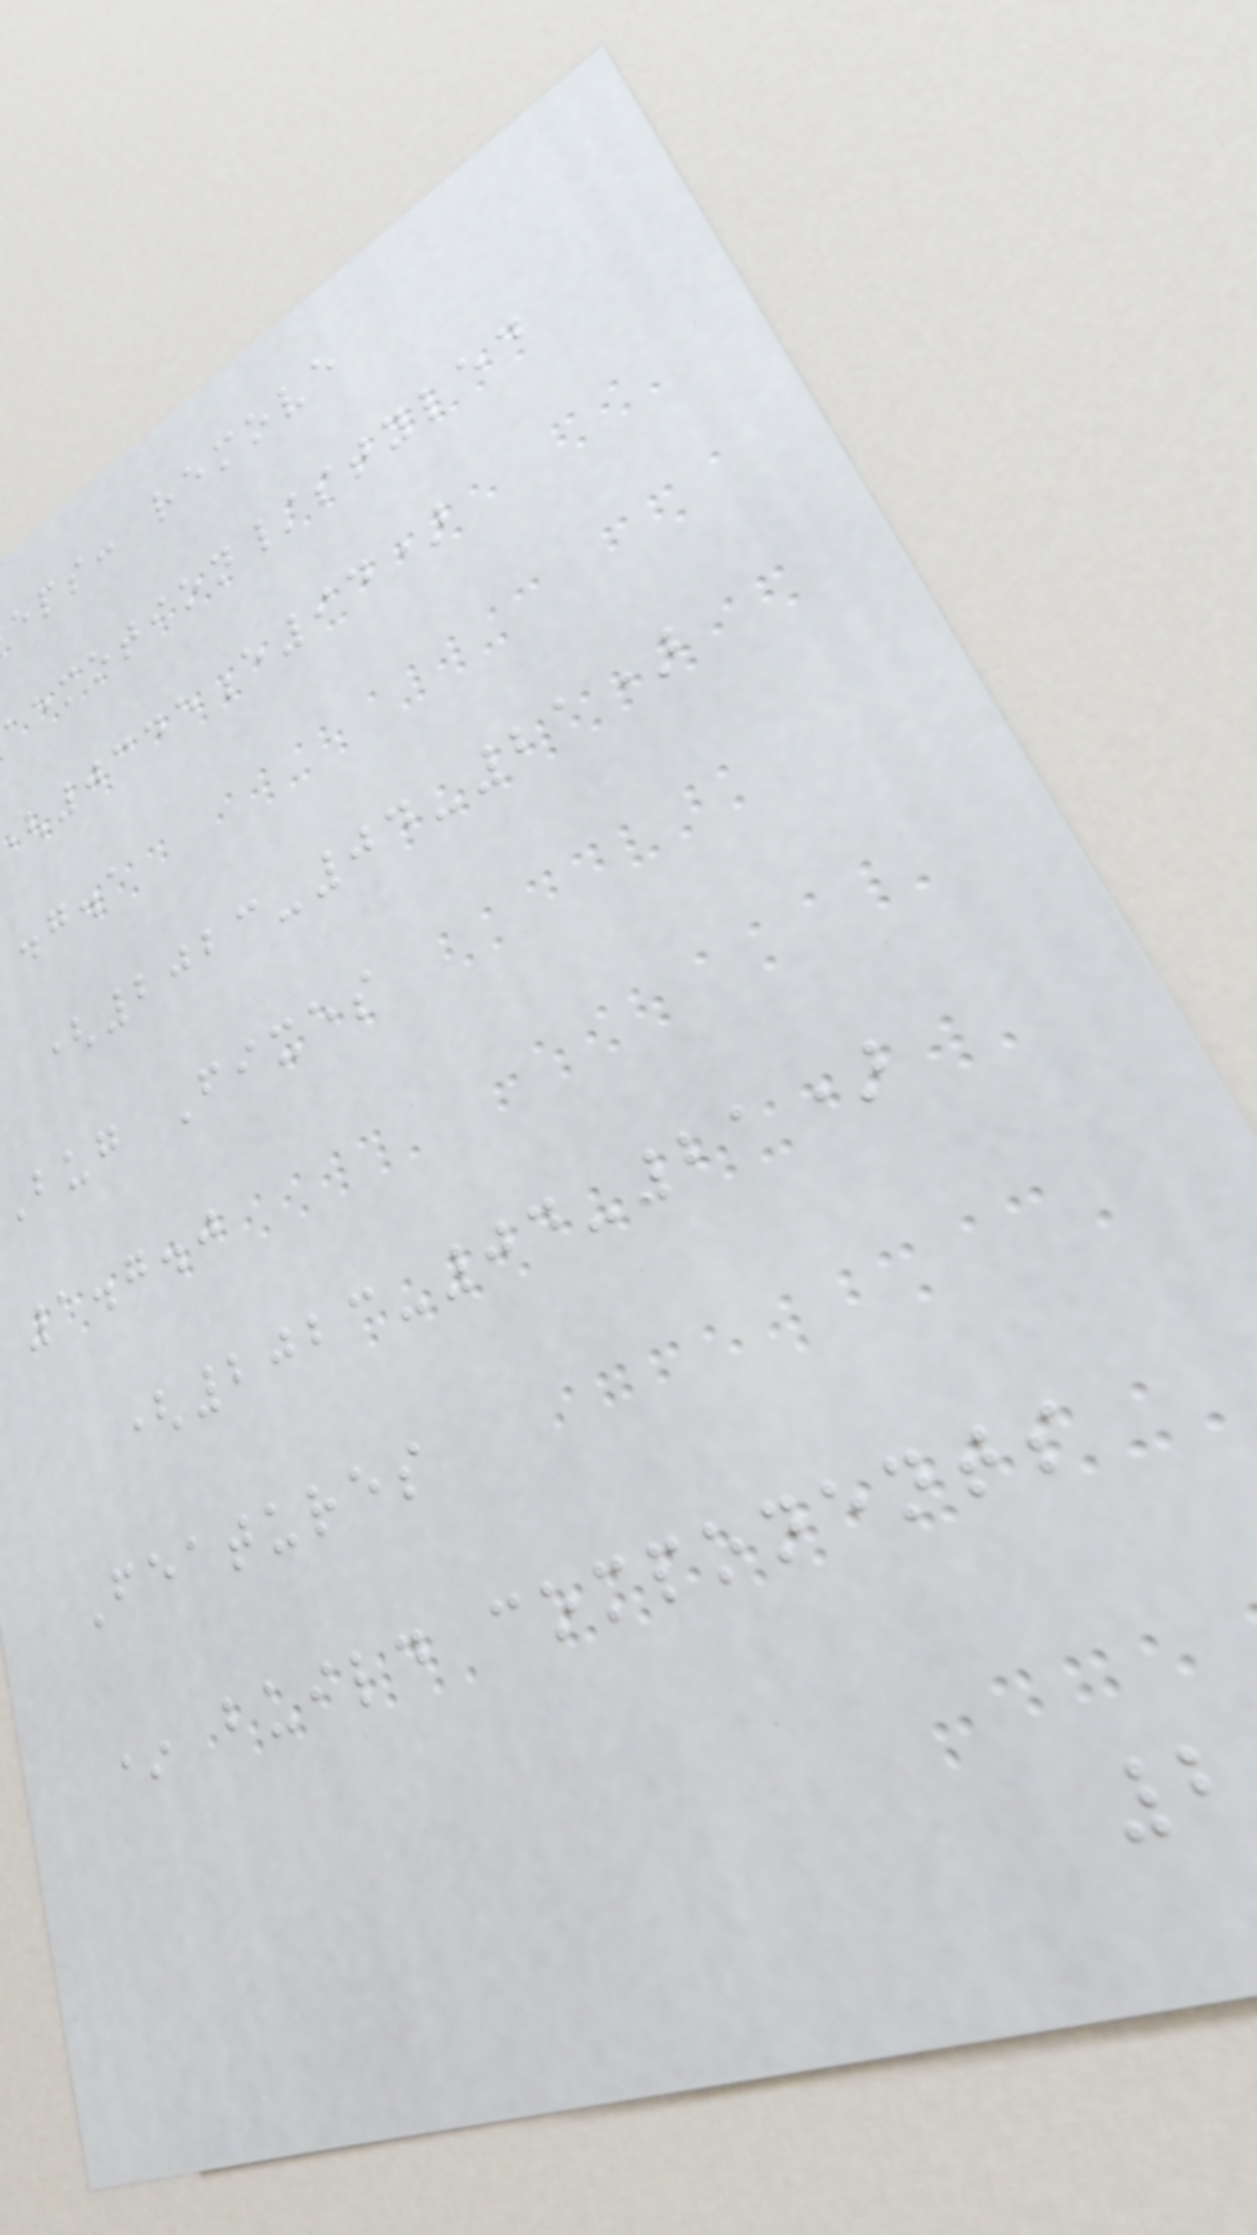eps: remove
emotion/styled
0345e94)
.g.a
(2023-04-21)
Bug Fixes
1.7.0
(2023-04-21)
Features
* build components
